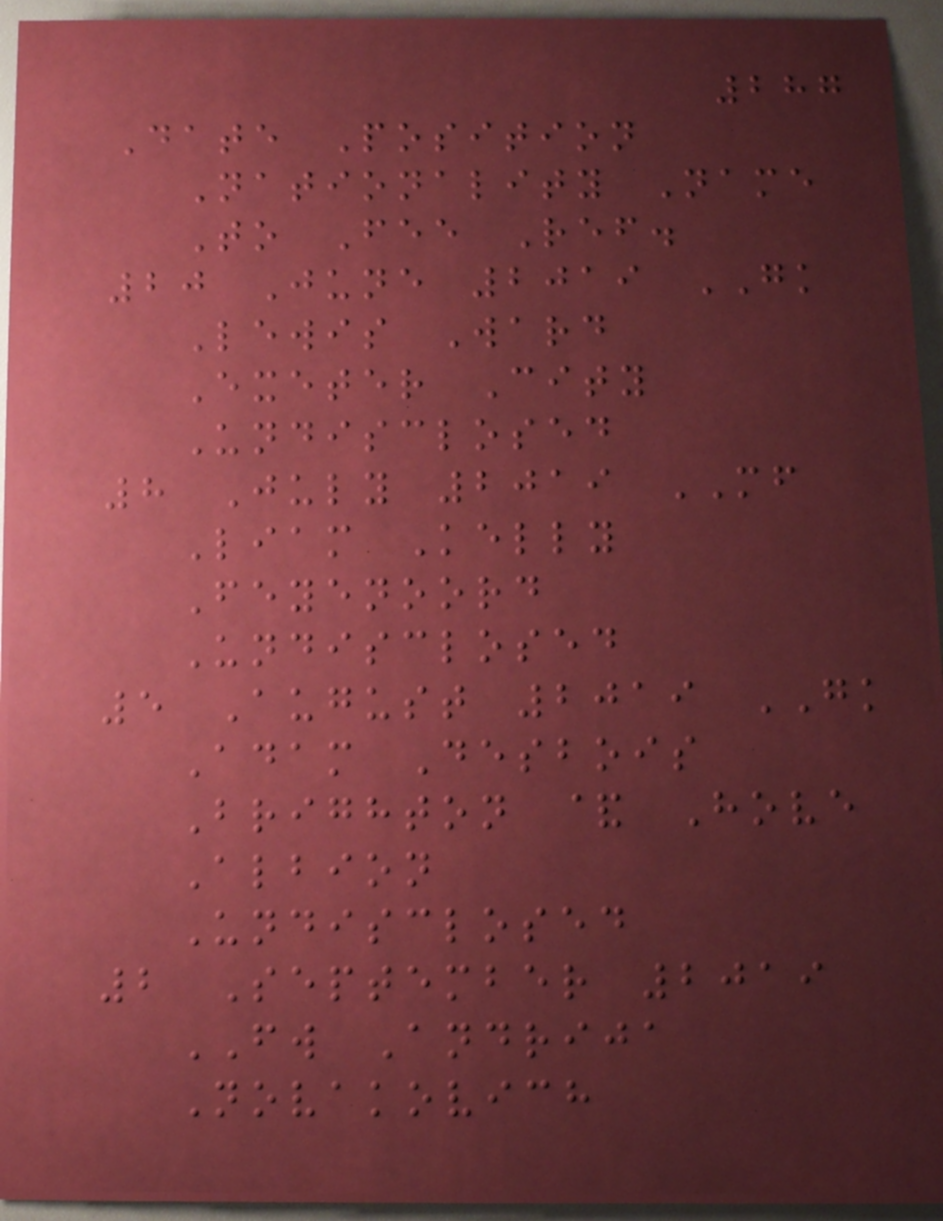287
Date Position
Nationality Name
To Fee Ref.
20 June 2019 GK
Lewis Ward
Exeter City
Undisclosed
8 July 2019 MF
Liam Kelly
Feyenoord
Undisclosed
5 August 2019 GK
Adam Desbois
Brighton & Hove
Albion
Undisclosed
2 September 2019
FW Andrija
Novakovich
